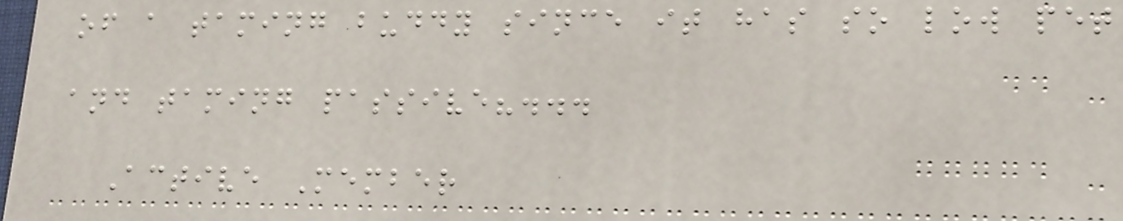of a taming buddy since it has so low pet
and taming passive?...
Active Member
